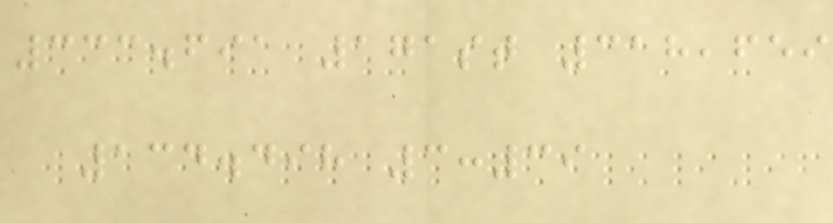333.691 171st 318,659
134.498 3:39
